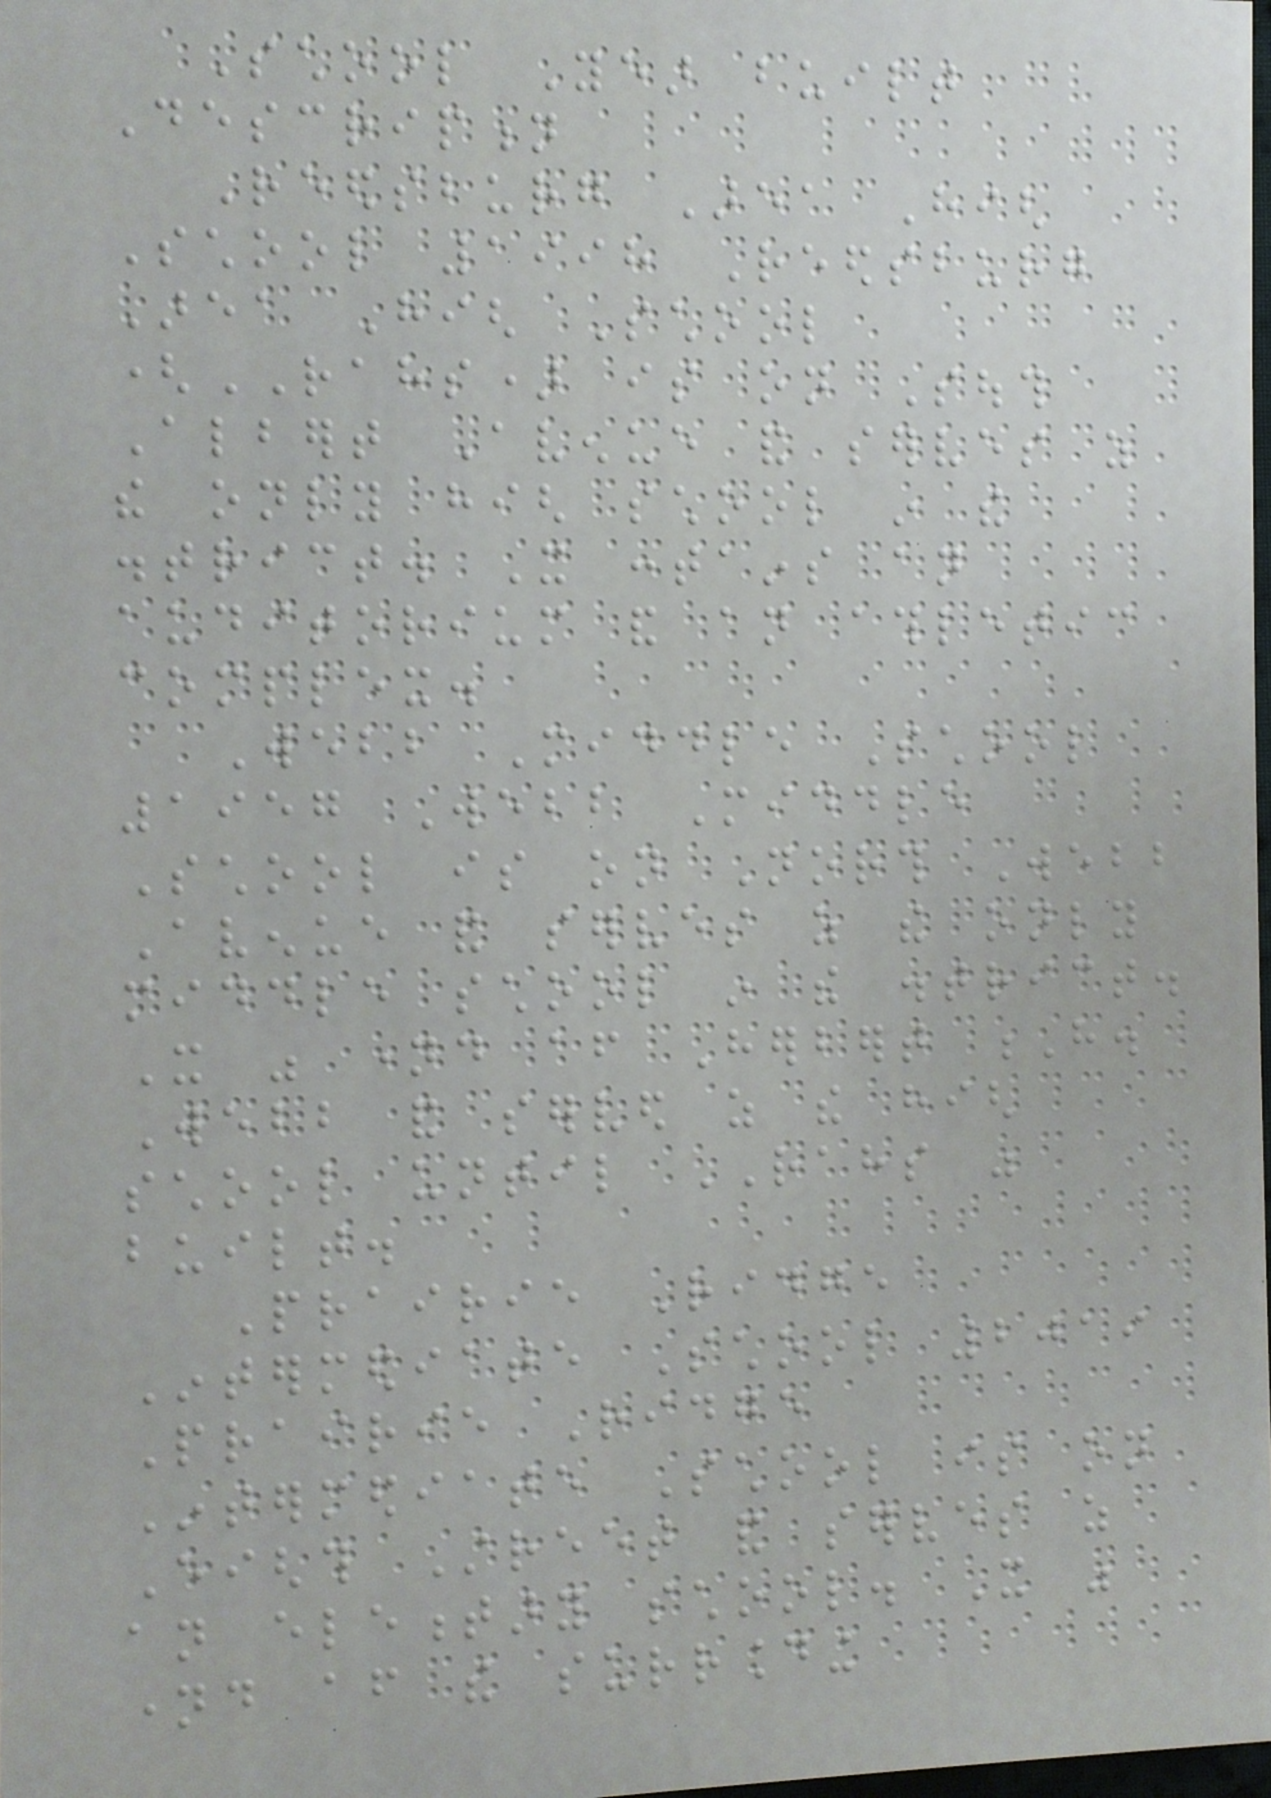School Year built
Description
Reedsburg Area High
School 1998 Reedsburg
Area High School
(RAHS) is on South
Albert Avenue and serves as
the only high school in the
district. It contains an
auditorium and an athletic
complex.
Webb Middle School
1957 Webb Middle
School is on North Webb
Avenue and serves as the only
middle school in the district.
It was named after Herbert H.
Webb and served as the high
school until RAHS was
built.
Prairie Ridge
Intermediate School 2019
Prairie Ridge
Intermediate School is on
Eighth Street and serves as
an elementary school. It was
named after the surrounding
